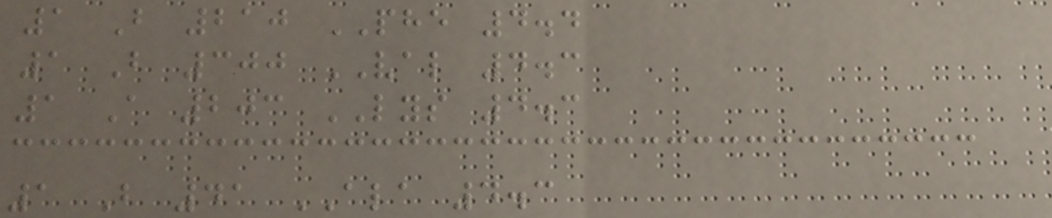1 B 210 PHE 4.4
1 B 300 VAL 4.3
1 A 203 LYS 4.3
1 B 41 ALA 4.3
